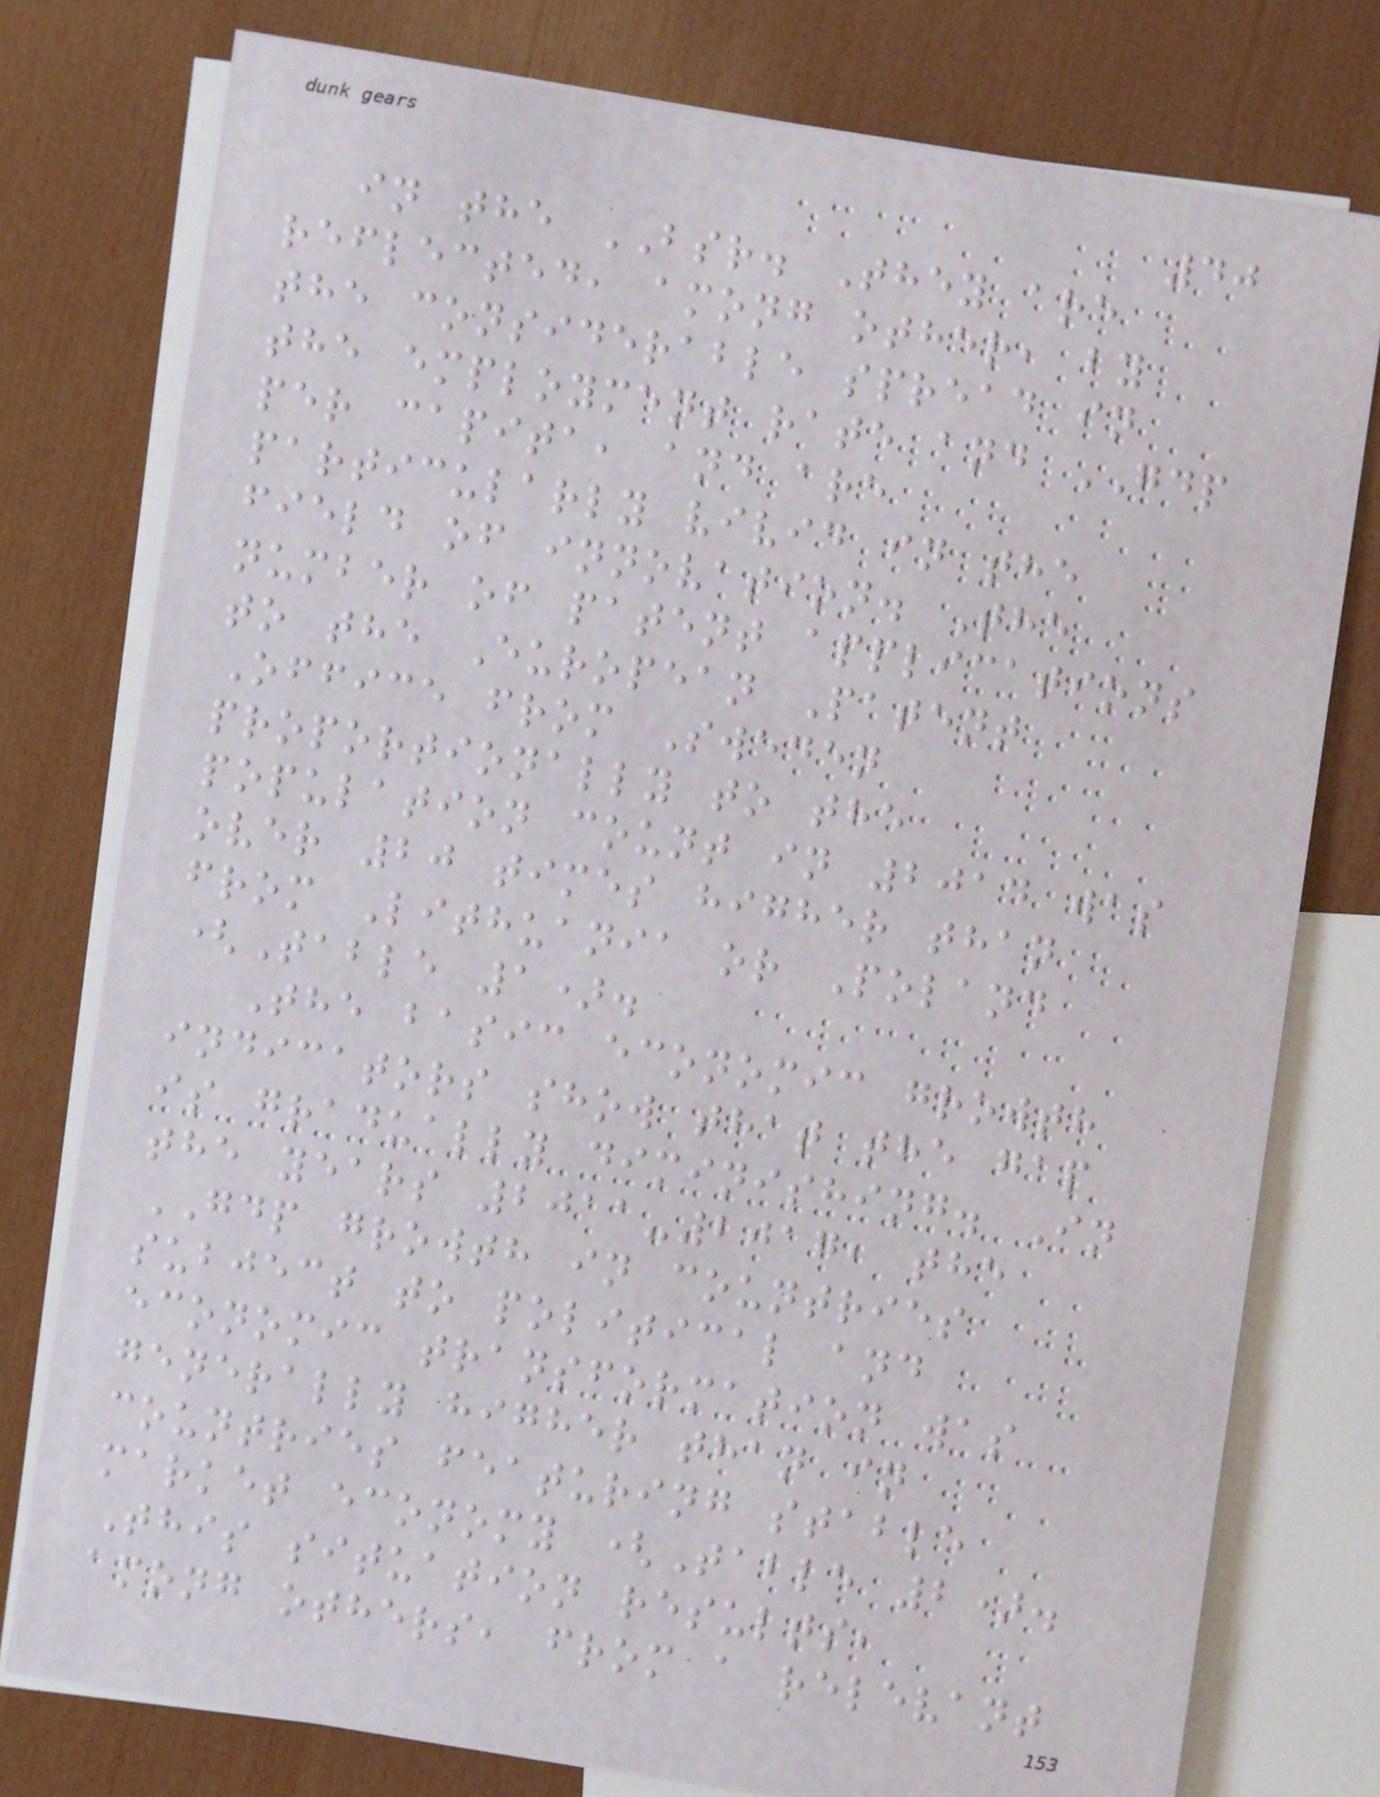40
in the BSR. They are
reflected, among other, by
the considerable spread in
the employment rate and GDP
per capita, and are
particularly vivid in the
field of innovation. The
number of patent applications
to the European Patent
Office from Sweden
proportionally to the
population count in 2014 was
over 20 times higher than
from Lithuania or Poland
(Table 1).
The basic economic growth
indicators show that the gap
is gradually diminishing. In
the years 2011-2017, the
GDP growth in countries
subject to political and
economic transformation was
generally higher than in
countries featuring stable
market economy (Table 2).
This situation results,
among others, from a relevant
